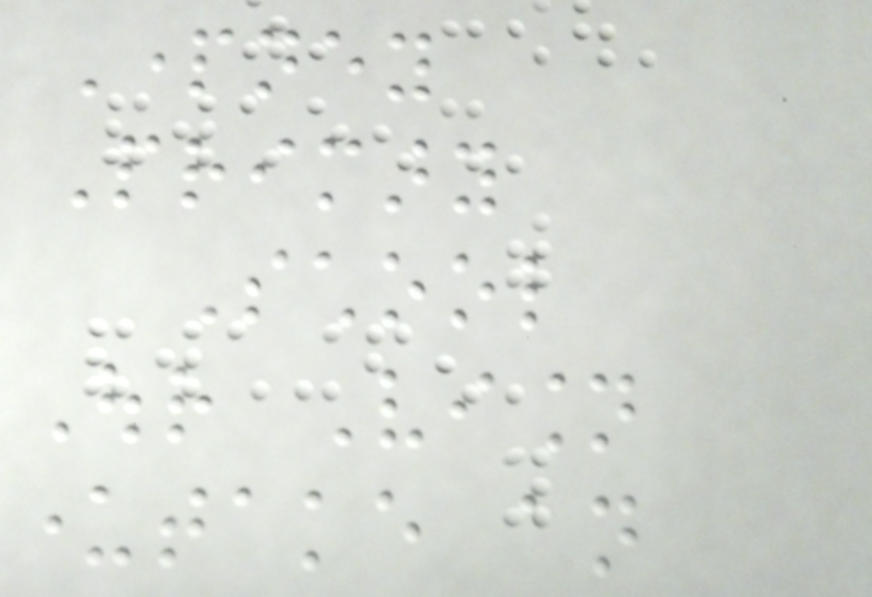Partney
Primary
School
Our Vision
undertake an
